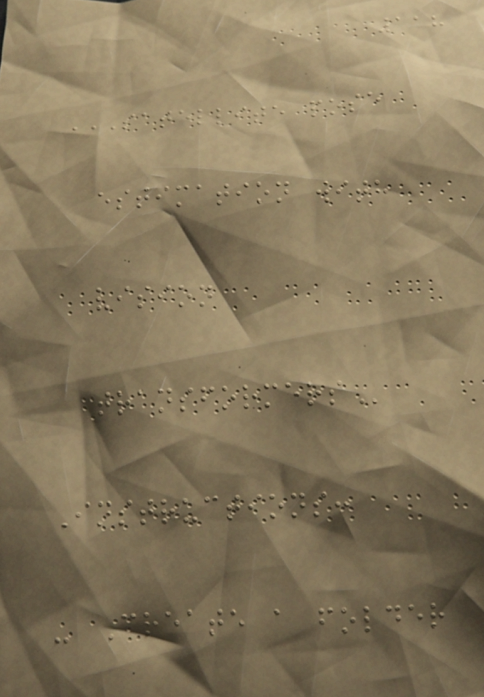118
SATELLITE POSE
ESTIMATION WITH
VISION
TRANSFORMERS
Instructions:
- Create a folder
